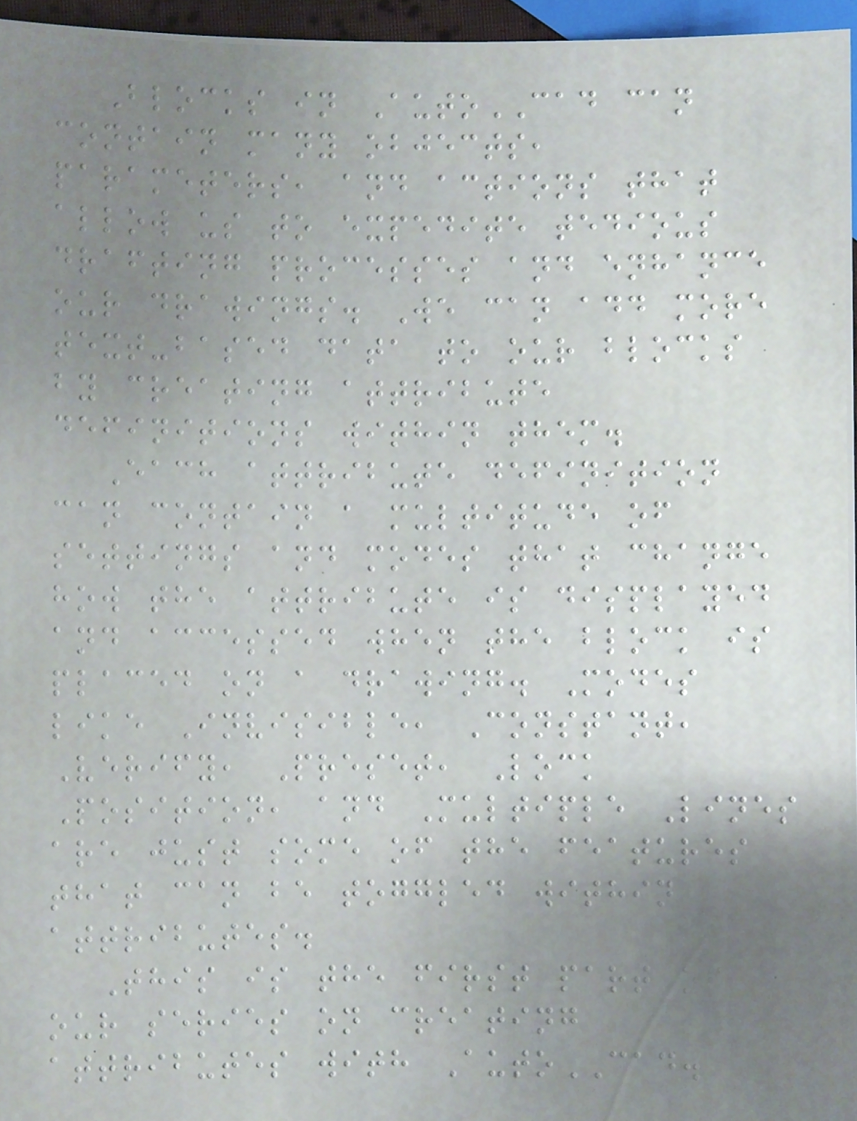Blocks in AutoCAD can
contain many objects,
parameters, and actions that
allow us to expedite tedious
drafting processes and enhance
our drawings. We can add more
text-based data to our blocks
by creating attribute
definitions within them.
Each attribute definition
can contain a multitude of
settings and modes that change
how the attribute is displayed
and accessed when the block is
placed on a drawing. Modes
like Invisible, Constant,
Verify, Preset, Lock
Position, and Multiple Lines
are just some of the features
that can be toggled within
attributes.
This is the first part of
our series on creating
attributes with AutoCAD.
